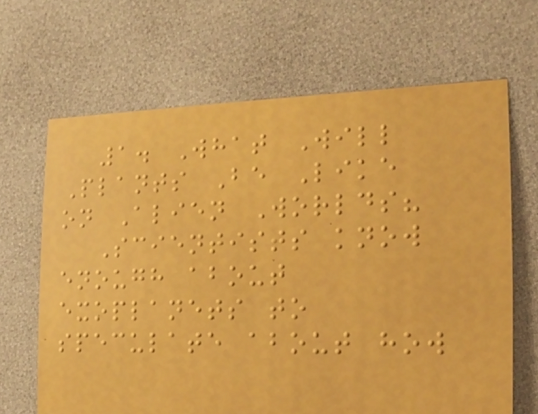1. What Will
Plants Be Like
on Alien Worlds?
Scientists know
enough about
exoplanets to
speculate about how
